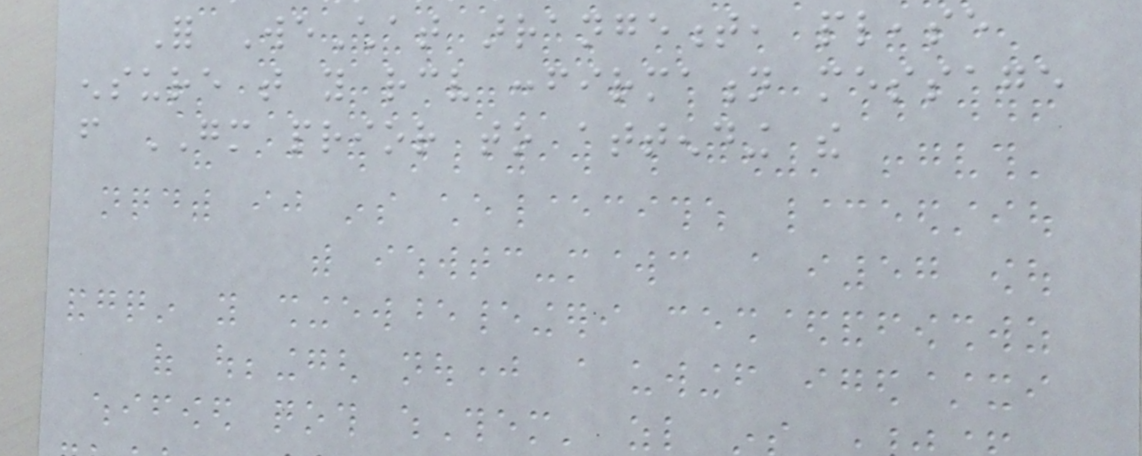For WeChat arrangement, please
ensure that you receive confirmation message
from GM prior to attending the
